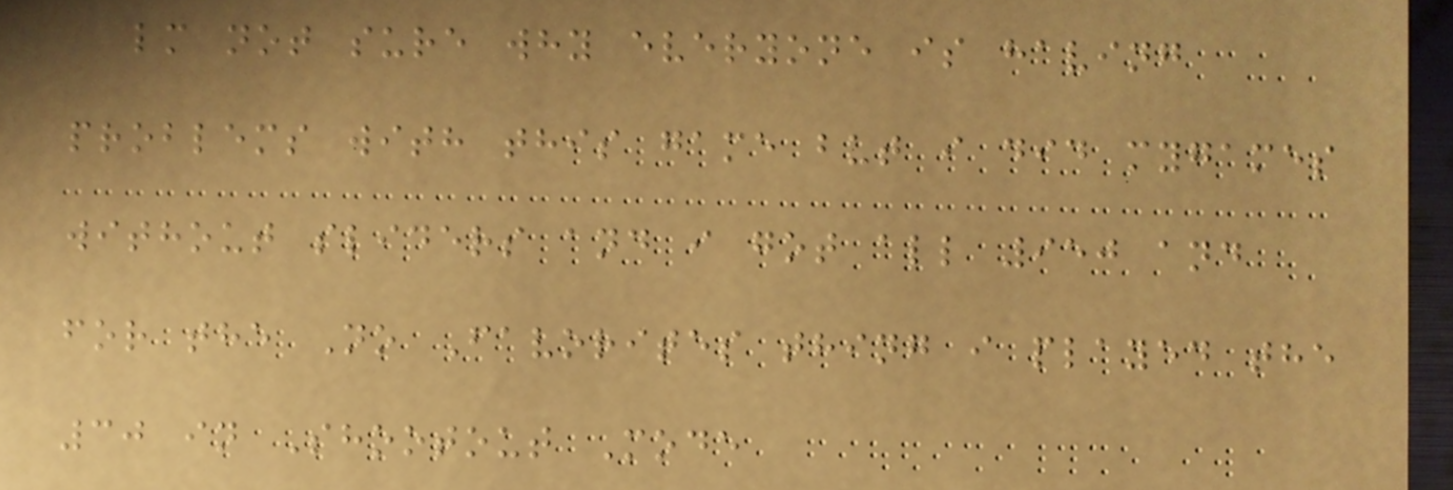lm not sure why everyone is having
problems with this game but i did mygames
without sliders and i got all 950 and
for the No Favorites thing i played the
30 in Shootout Mode
